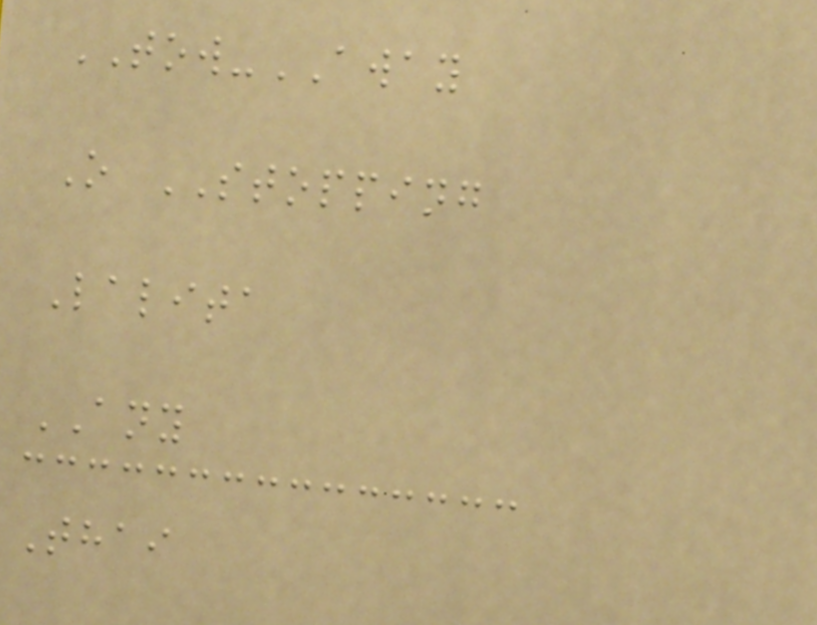TOW-AWAY
O STOPPING
Lalita
ANY
Thai
